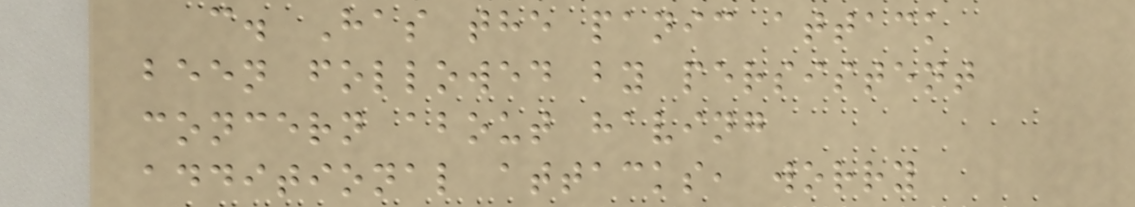c. Has the panic attack
been followed by persistent
concern about having
additional attacks, worry
